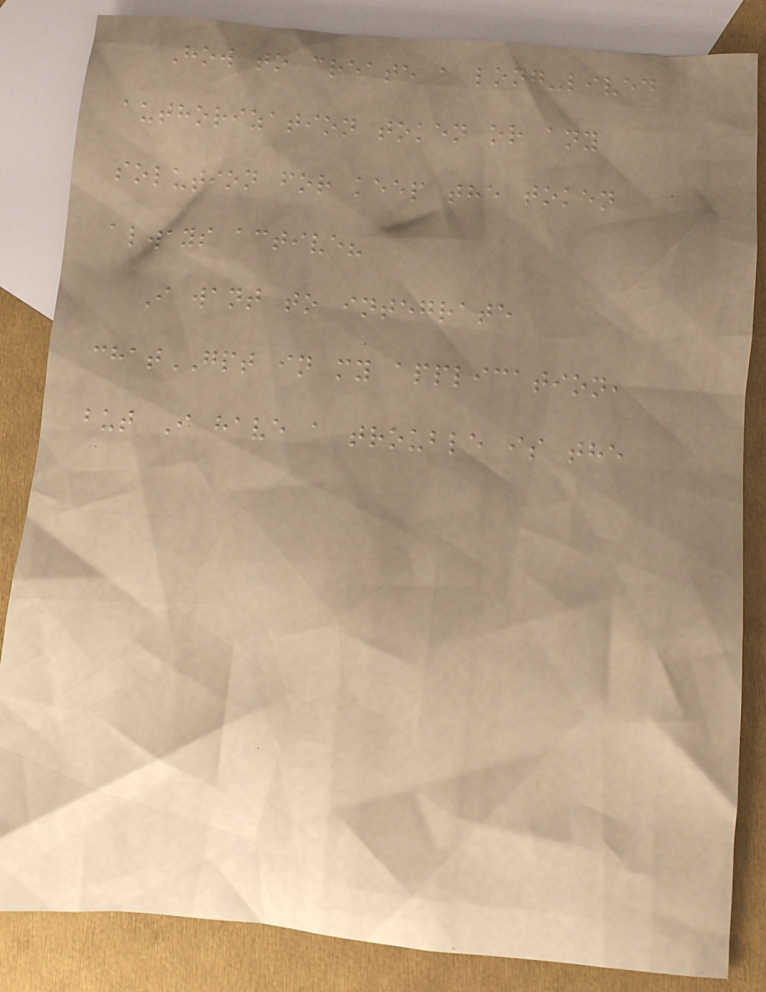How to create a long-lived
authorization token or any
solution for keep the token
always active?
I want to integrate
chatGPT in my application,
but I have a trouble is the
